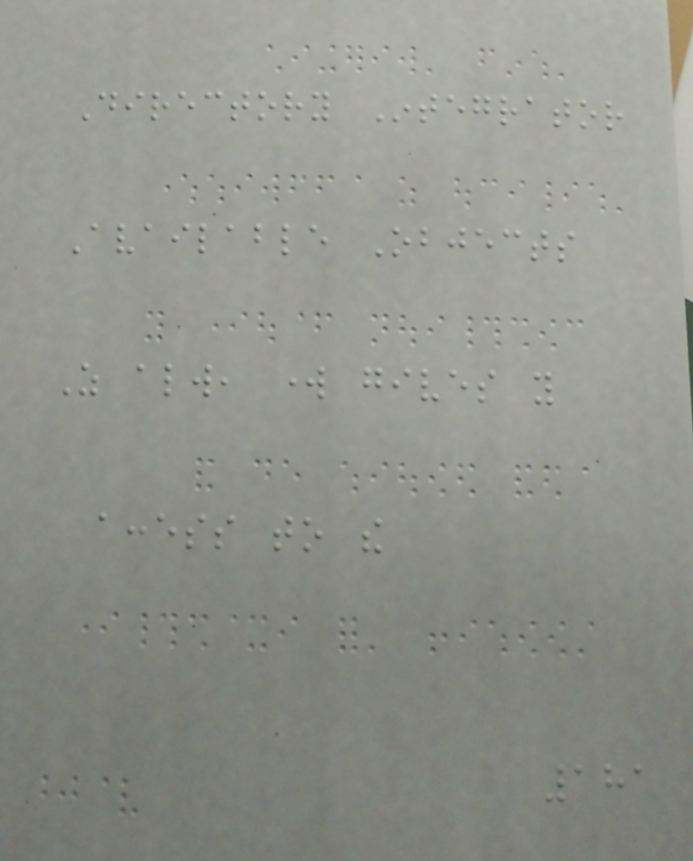Directory Integrator
Available Objects
As always, work gives you
access to the
181
